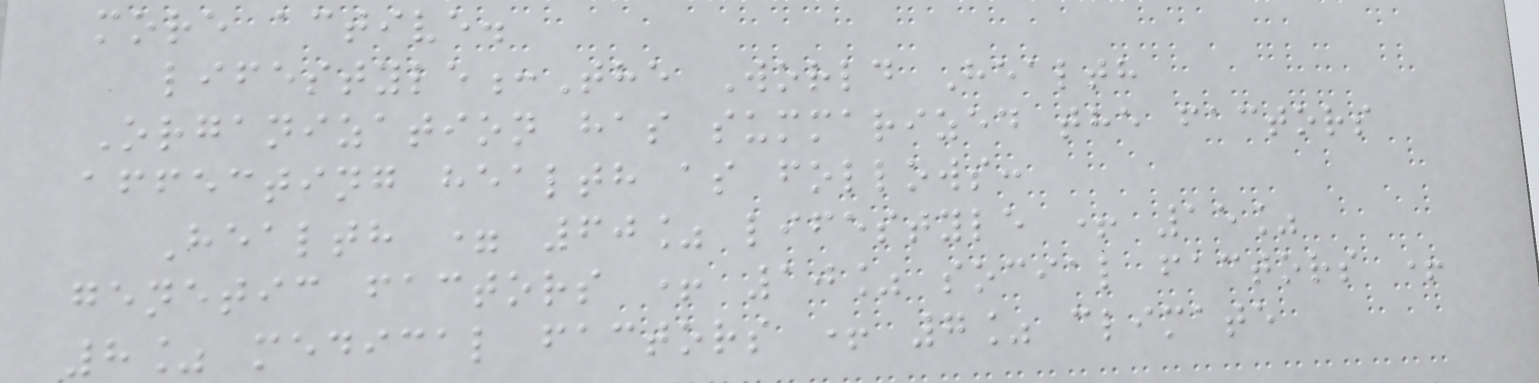more active.
lifestyle:The World Health
Organization has summarized the factors
affecting health as follows:
Health = 60% lifestyle + 15%
genetic factors + 10% social factors +
8% medical factors + 7% climate
